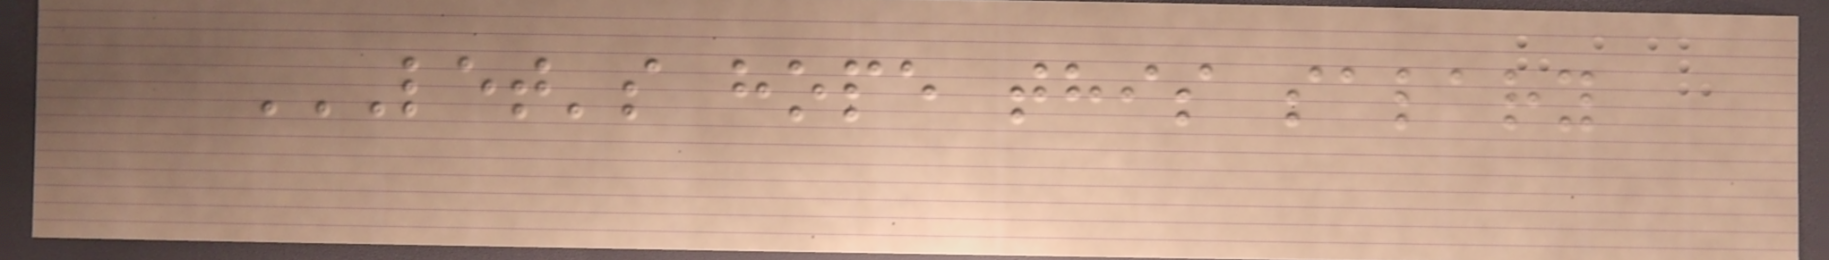LET'S HOPE THIS SALARY
